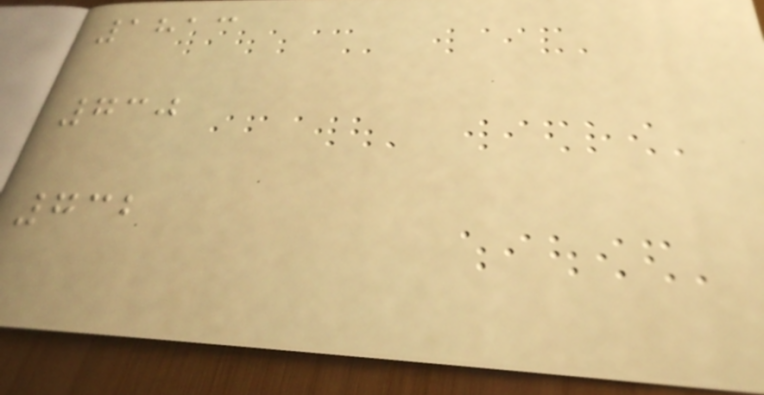1813
730
732
